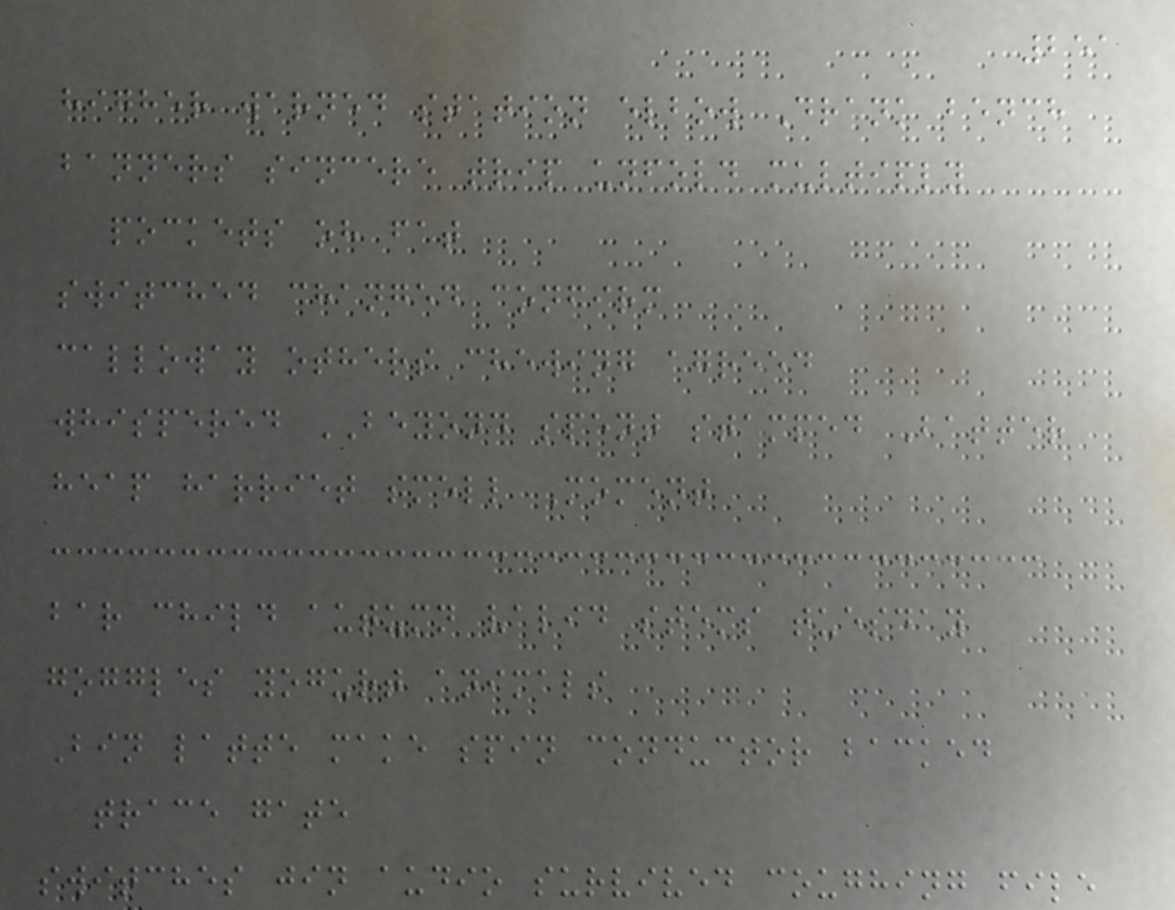251
higher warned station elbow Drank bench
banners sincere trip unfold multiply
pockets oh fat
switched changed confirm
calloway others chewing agreed
whispered BEYOND spent stamped Batter
heap harriet smell Moment
bar child autumn valid stems tuesday
goggles yogurt animals
Bin latte make spin conductor backed
trace gate
switches jin audio survived coughing file
